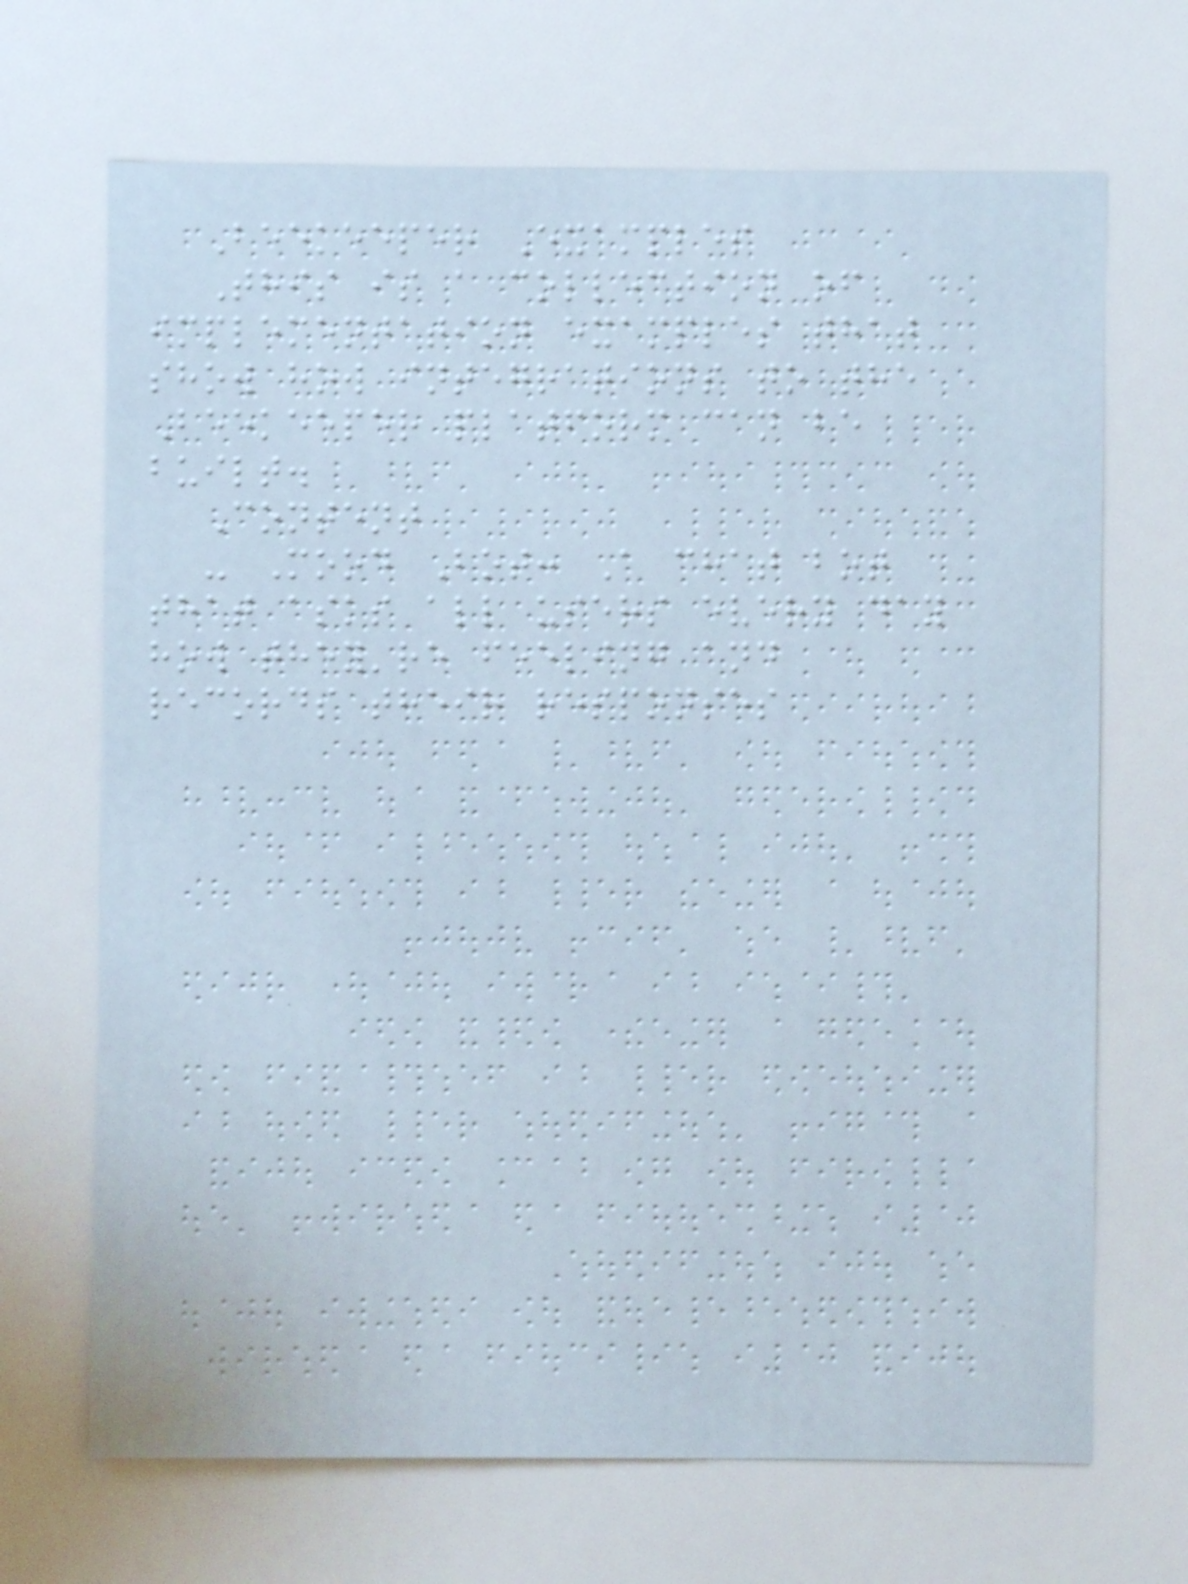Beekeeper Examples
This is a collection of
implementation examples that
show how integrations to the
Beekeeper platform can be
built.
Content
- Mood Bot: A chat bot
that asks all users every day
how they're feeling and
records their responses
